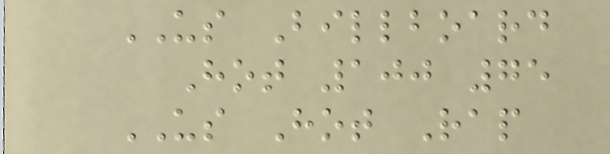US Billboard
Hot 100 75
US Hot Rap
